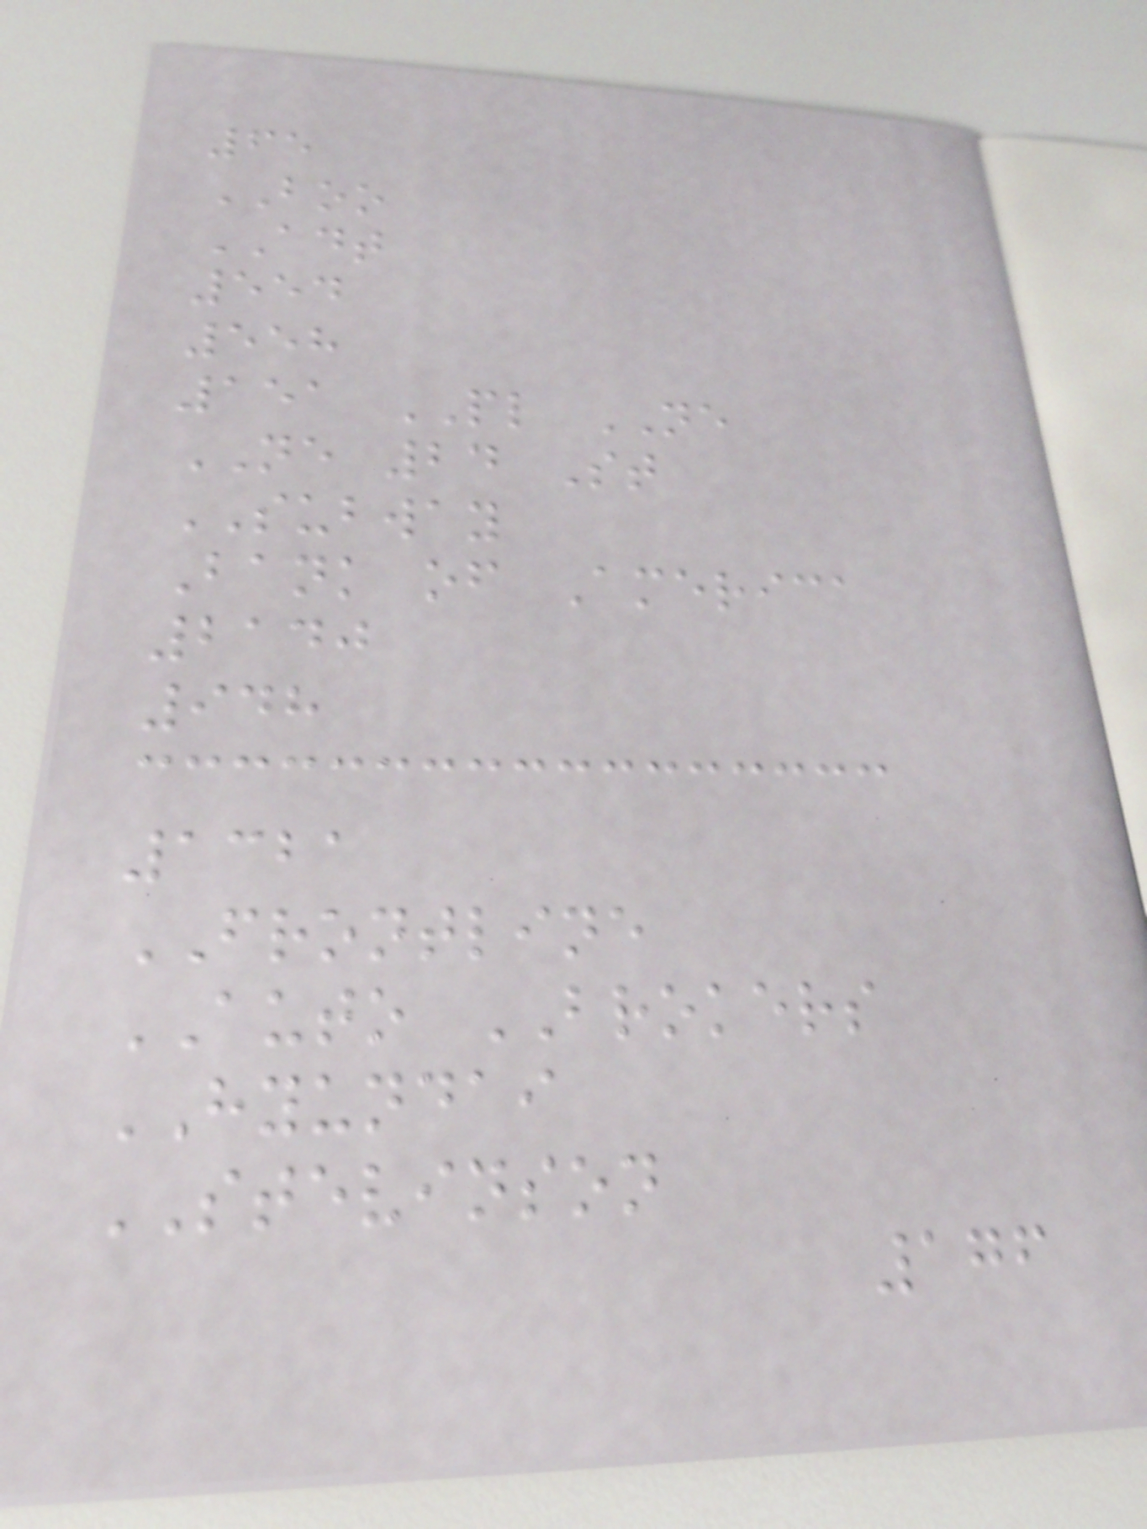65
BOO
ADT
554
558
151 PL NE
NE 24 St
SUBWAY
Bank of America
2140
948
1321
FRONTLINE
AUTO BROKERS
HYUNDAI
STEVINSON
176
